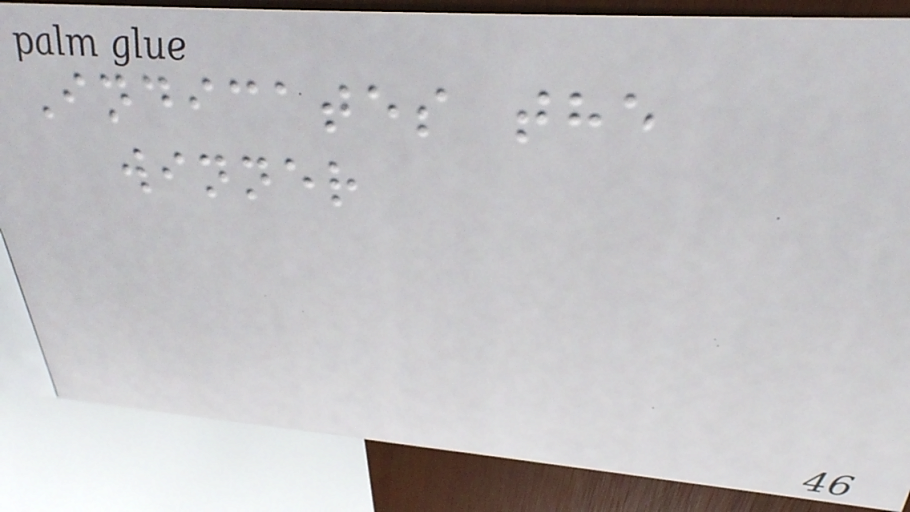Indicates the
winner
